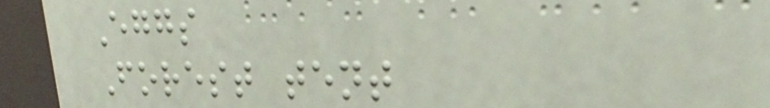Eggs
Forest tent
